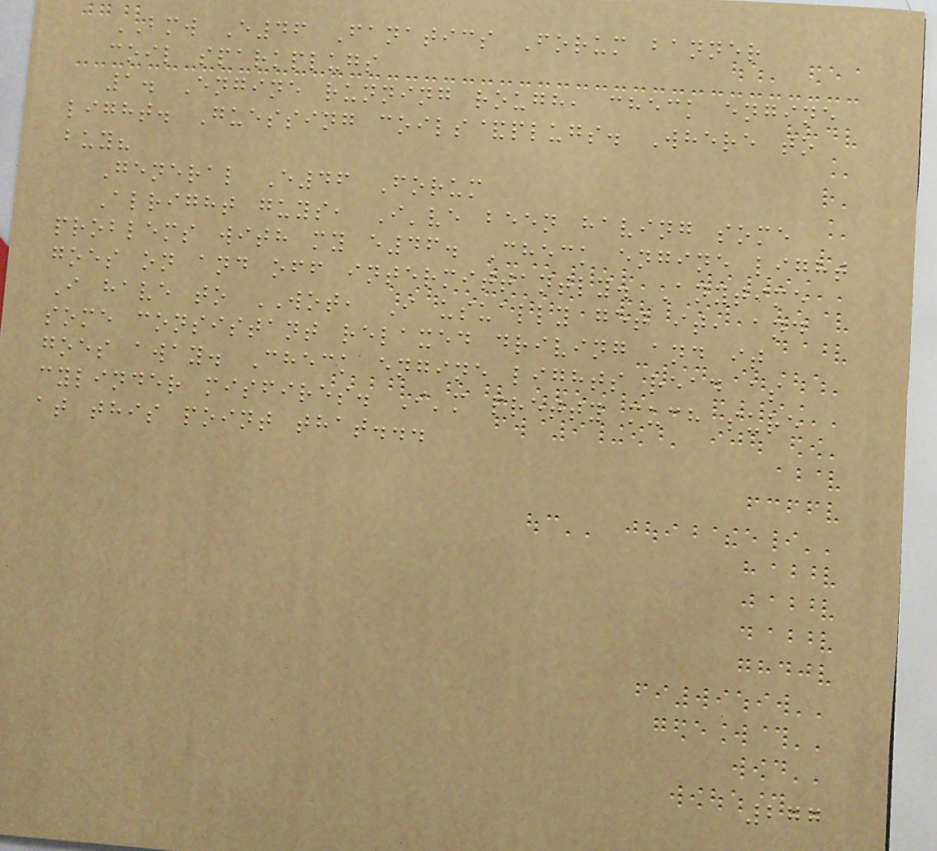BMW E46 Fanatics Forum banner
coil sparkplugs
1. Engine running rough, check engine
light. Guessing coils&plugs. Where to
buy?
General E46 Forum
Alright guys, I've been having some
problems with my e46. Check engine light
goes on and off intermittantly. Anytime
I have to WOT, I usually get it, and
some consistant relaxed driving and it
goes away. Check engine lights read as
cylinder misfires. I'm pretty much sure
at this point that...
277
